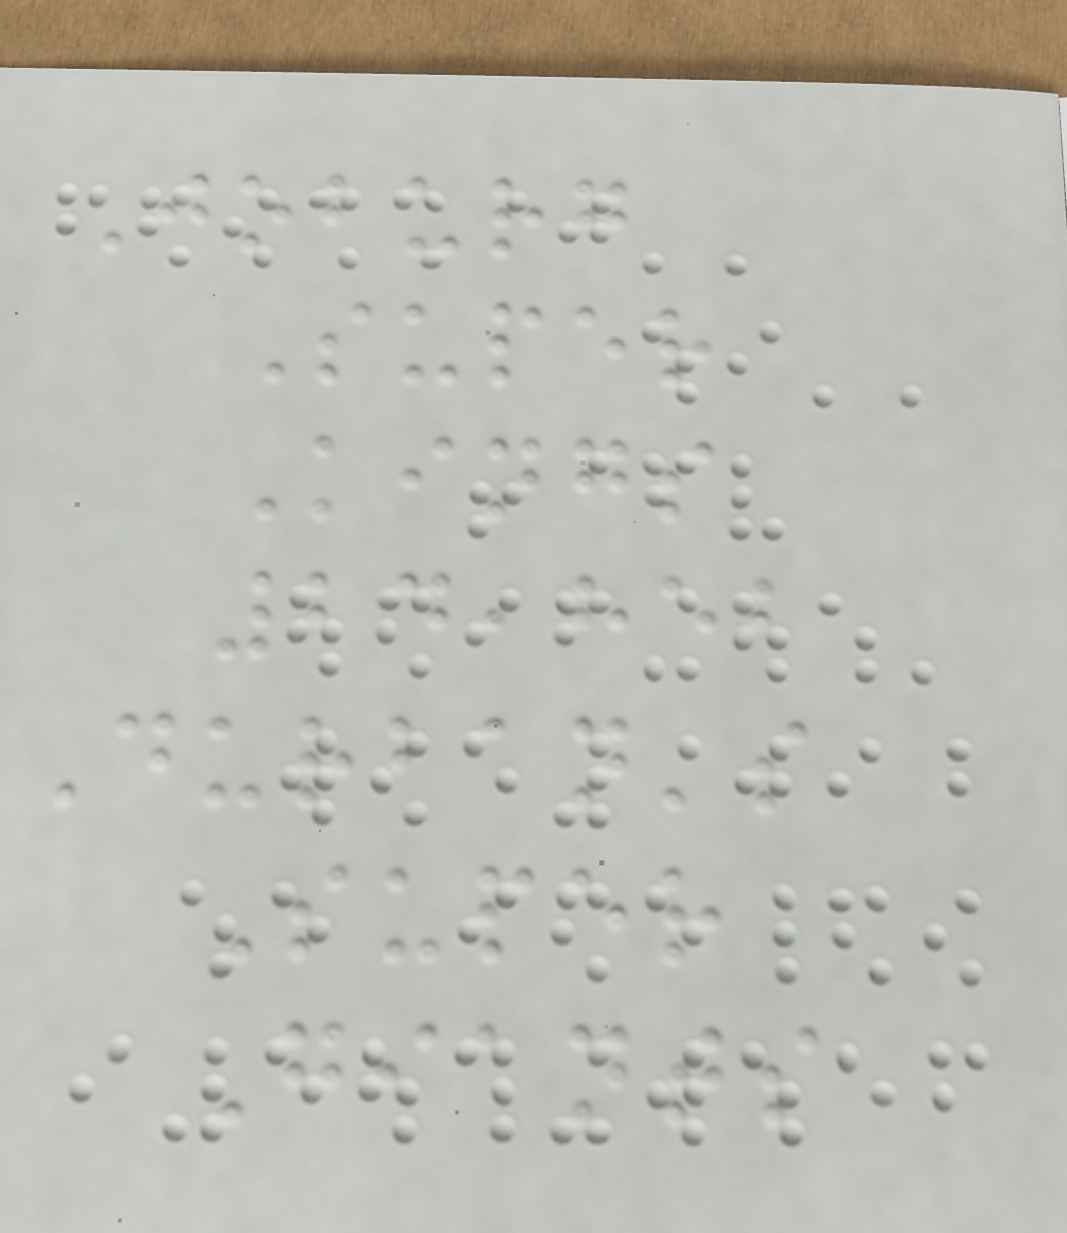Joburg
Super
Kings
24,852
Durban's
Super
Giants
